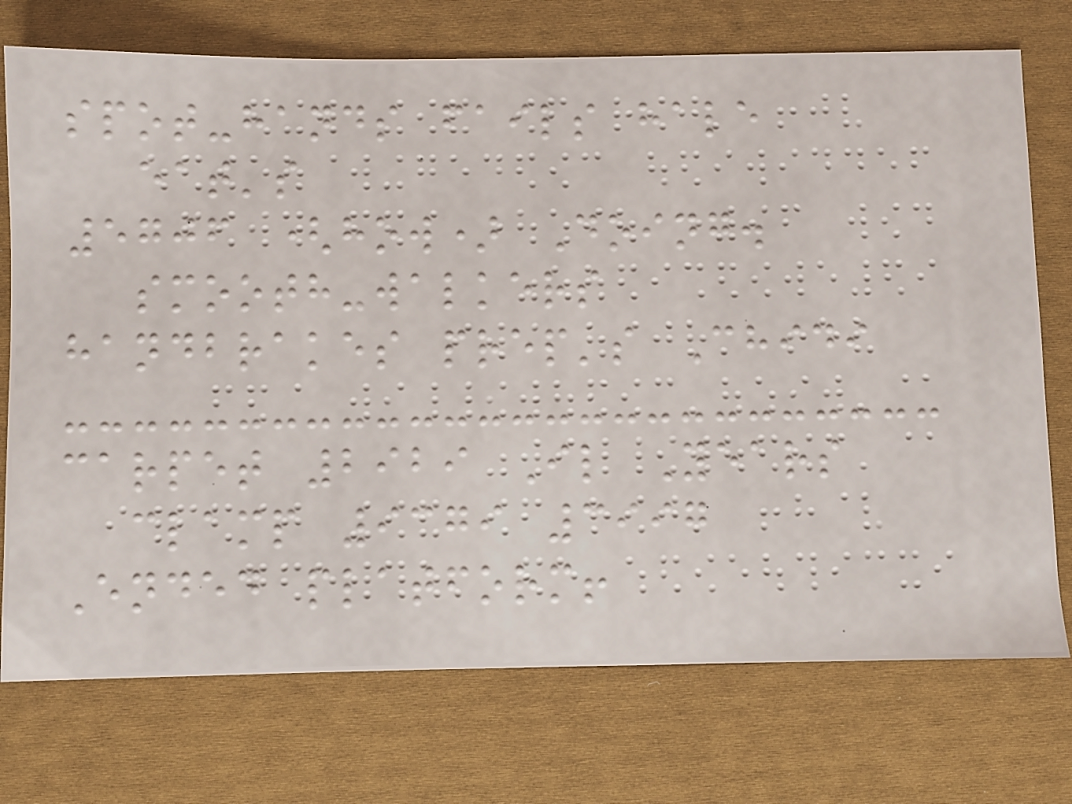spot-hands fails hale
eat's
5706 (how) Doing.
smooth-walkers
handbrakes prep's Chidi
carpet 2929 Il Years
clamp 9379 3997
Ended platform!
